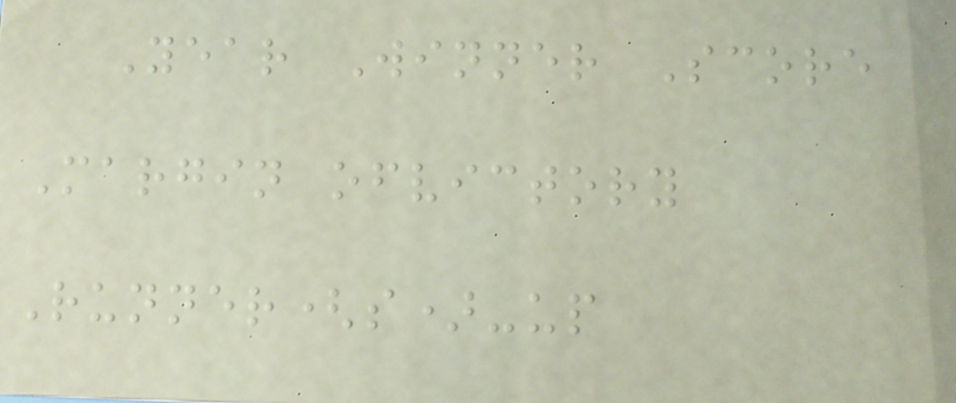Year Winner Score
Margin ofvictory
Runner(s)-up
